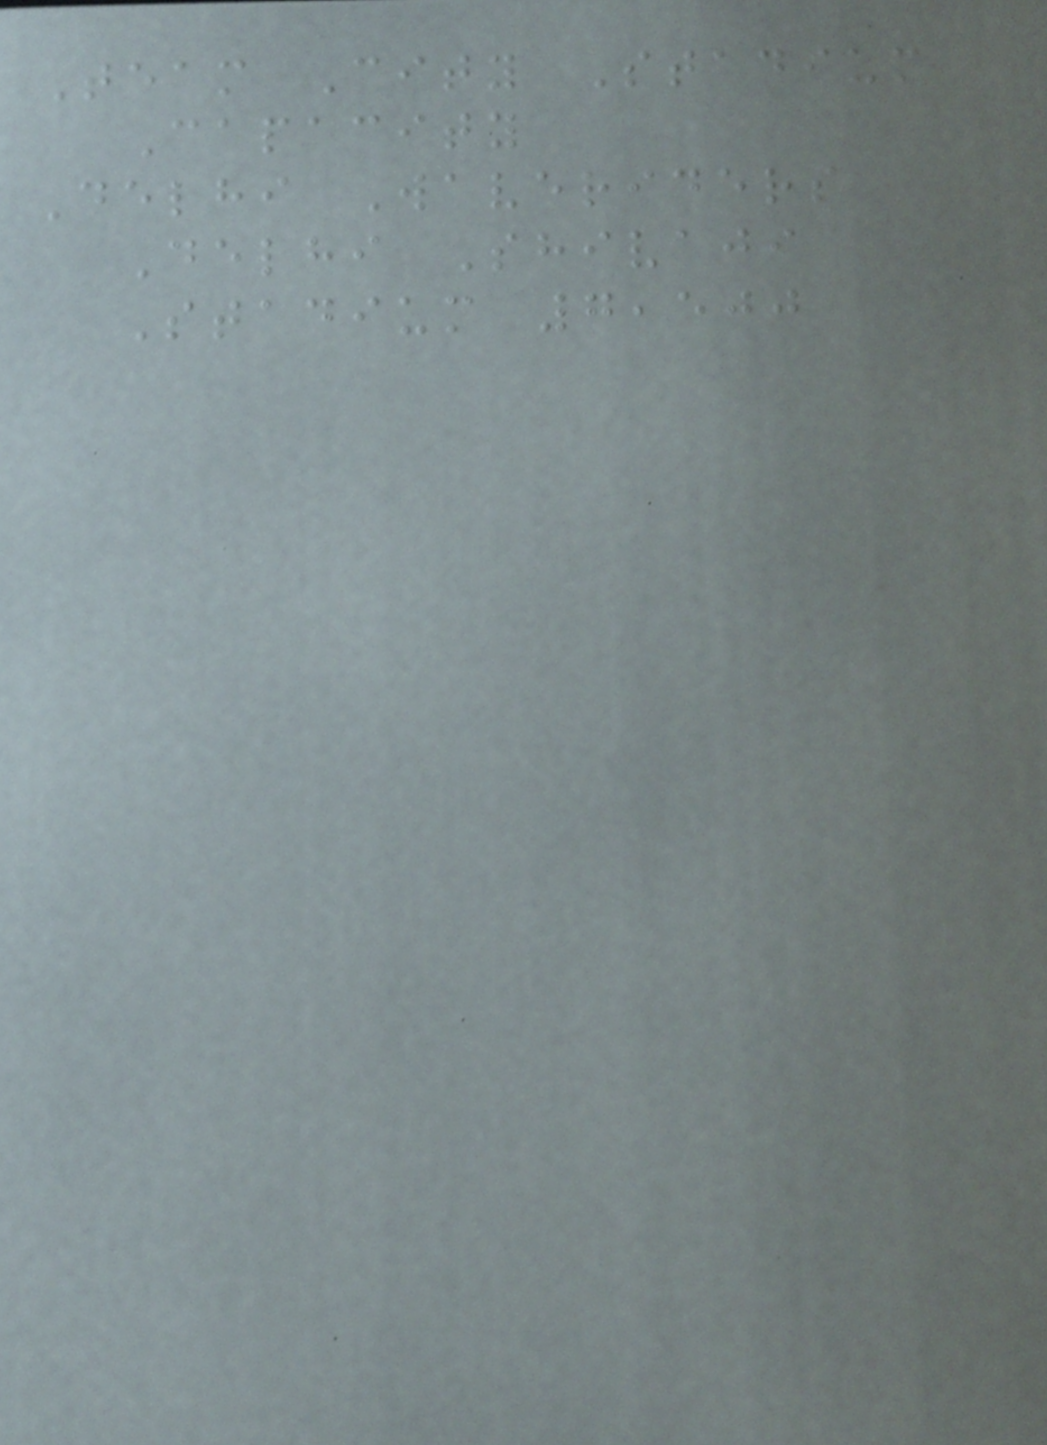Team City Stadium
Capacity
Delhi Waveriders
Delhi Shivaji
Stadium 7,500
